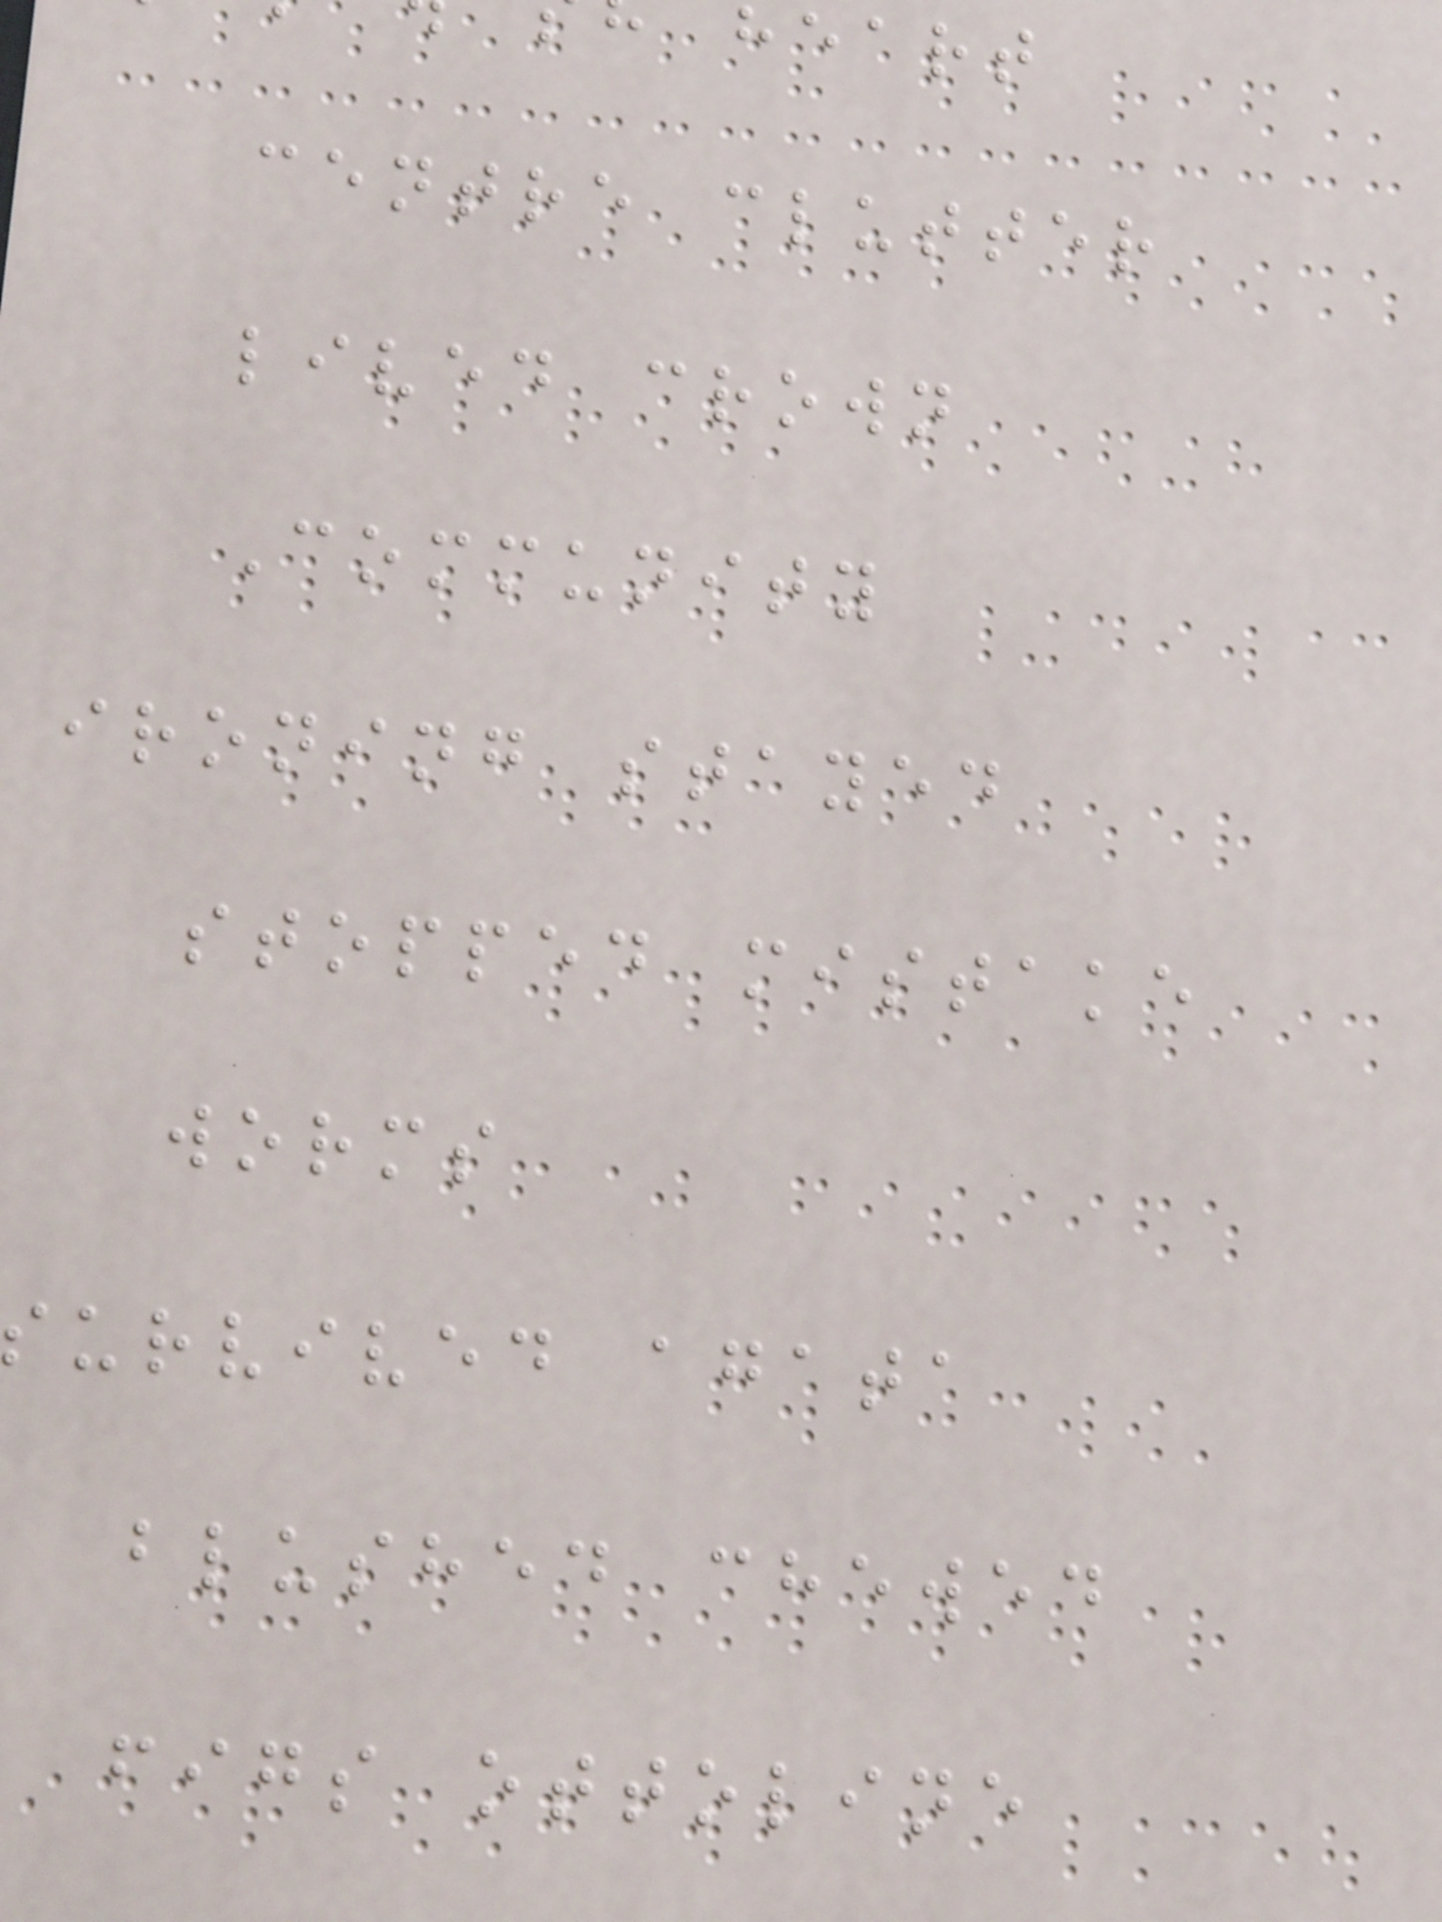heart
centre clutter
lived crown
Community
ironing stayed
stopped mistake
worms
urvived agata
blushed chewed
figs ottoline
